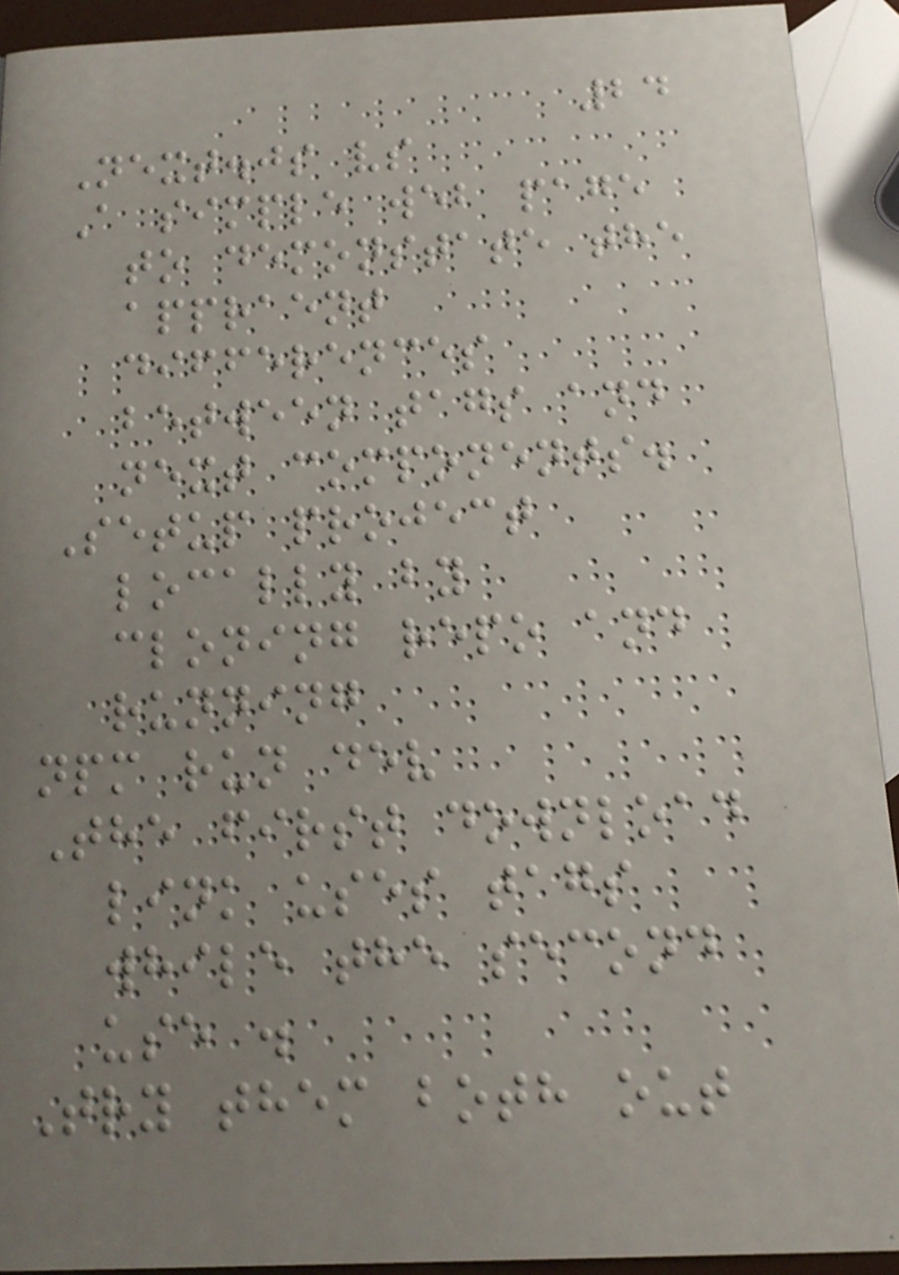24
Next.js vs
A simple web page
to demonstate the
appraent
differences
between tags and
next components.
Setup project
locally by
cloning repo and
running
npm run dev
The first download
link uses tags
while the second
use .
Try them both out
